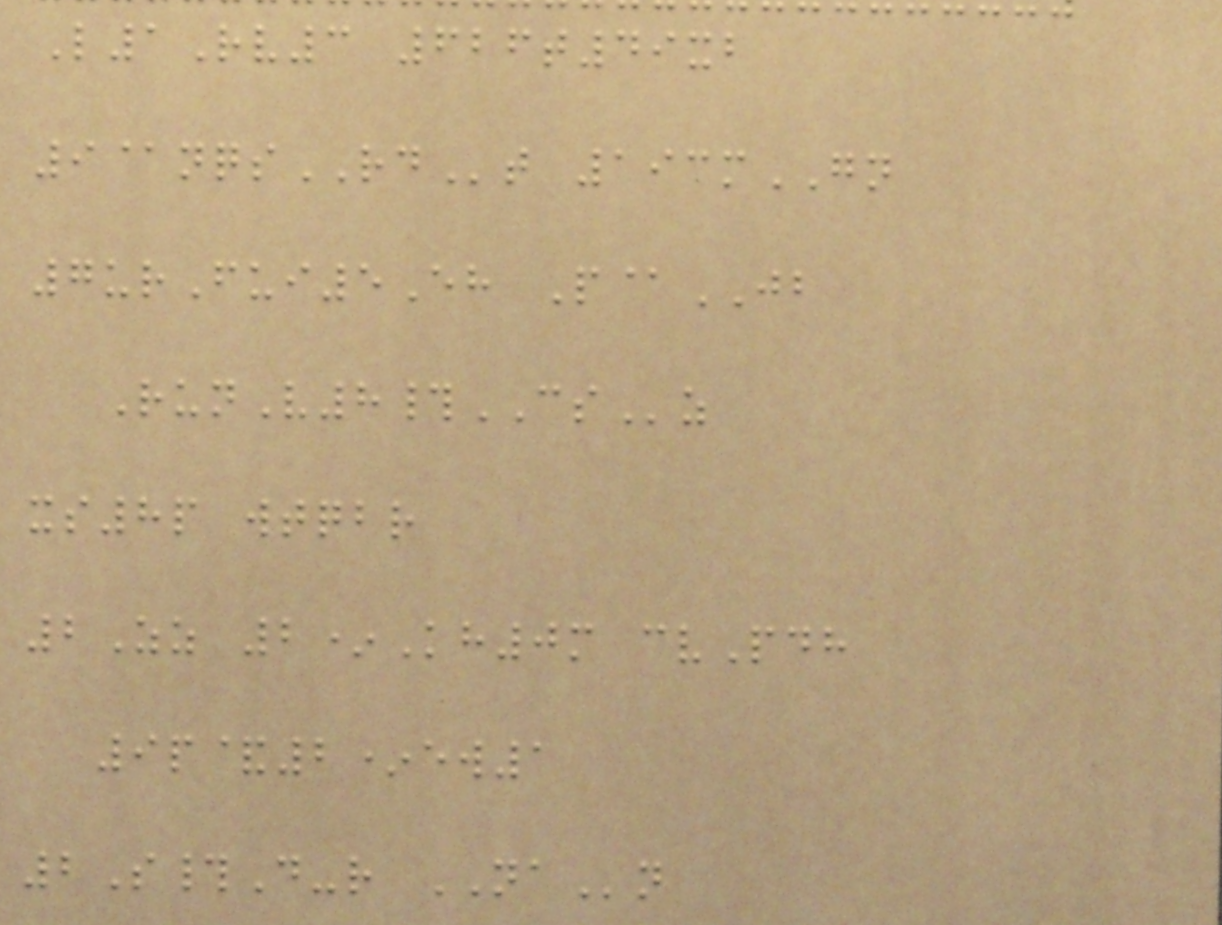L1Rv3 626t49xb
9@nqsRDt 193mGN
7urFui5Eh P@JB
RunV8#CSz
xs8p wtqbr
2Zz 2*Kh0m cvPdh
9p&2*ew1
2S#D-r NAn
